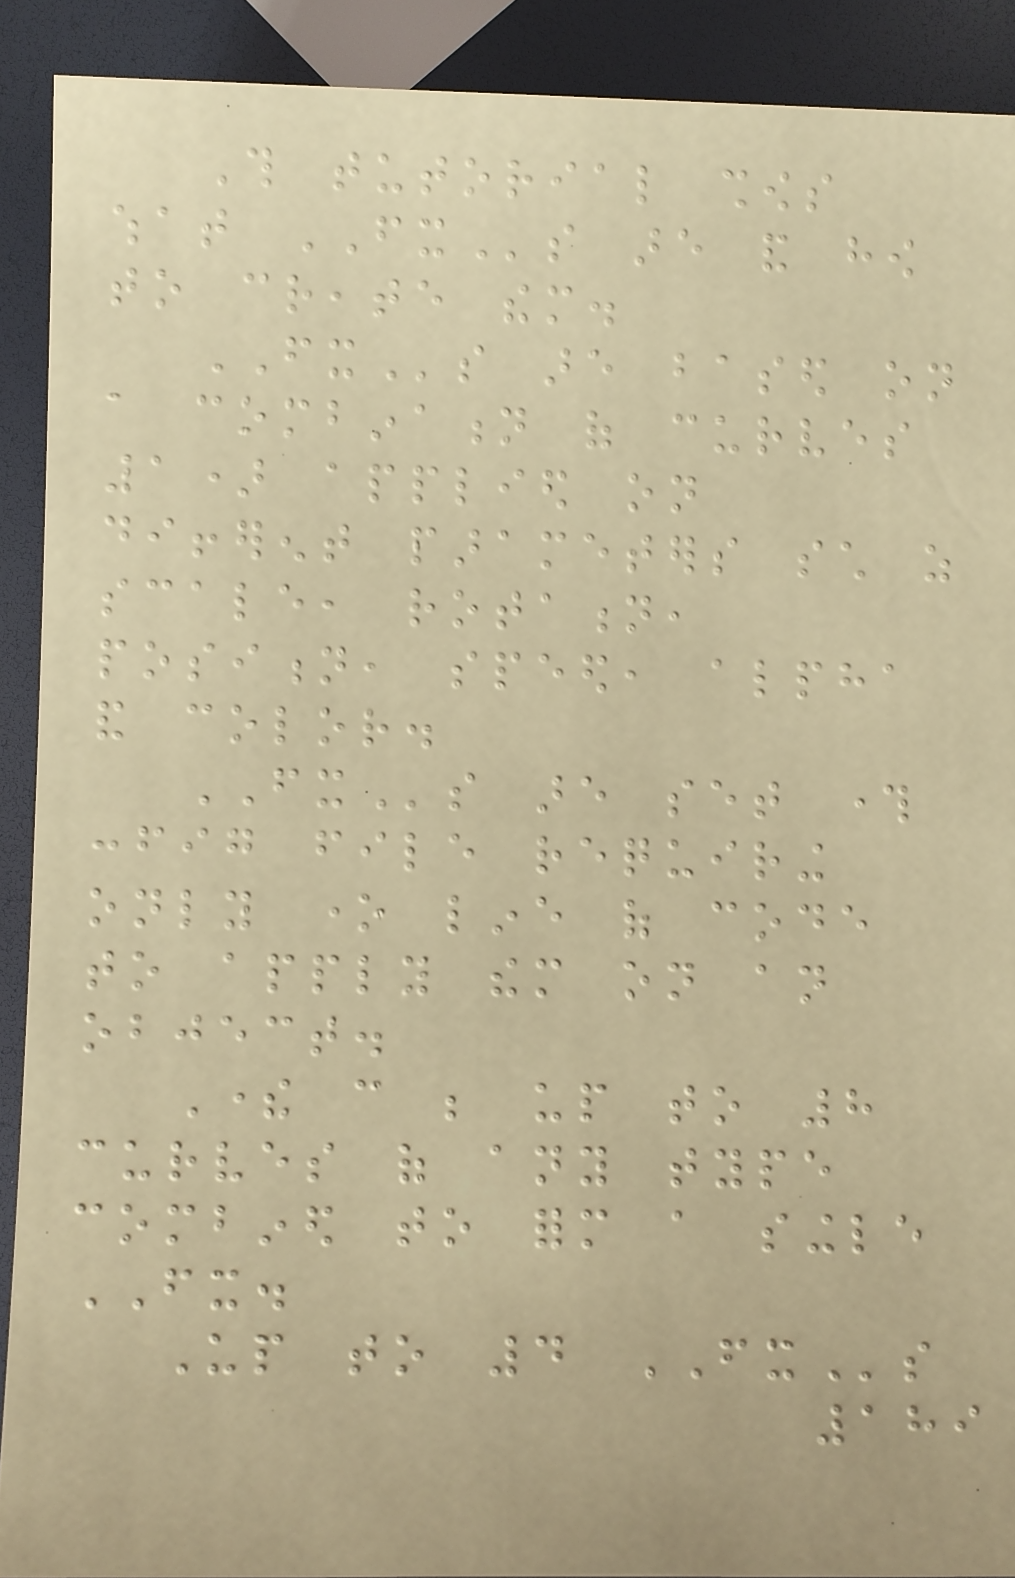This tutorial shows
what FXs are and how
to create them.
FXs are based on
a combination of curves
1) applied on
different parameters such as
scale, rotation,
position, speed, alpha
and color.
FXs are set through
config file requiring
only one line of code
to apply them on an
object.
There can be up to 8
curves of any type
combined to form a single
FX.
Up to 4 FXs
189
